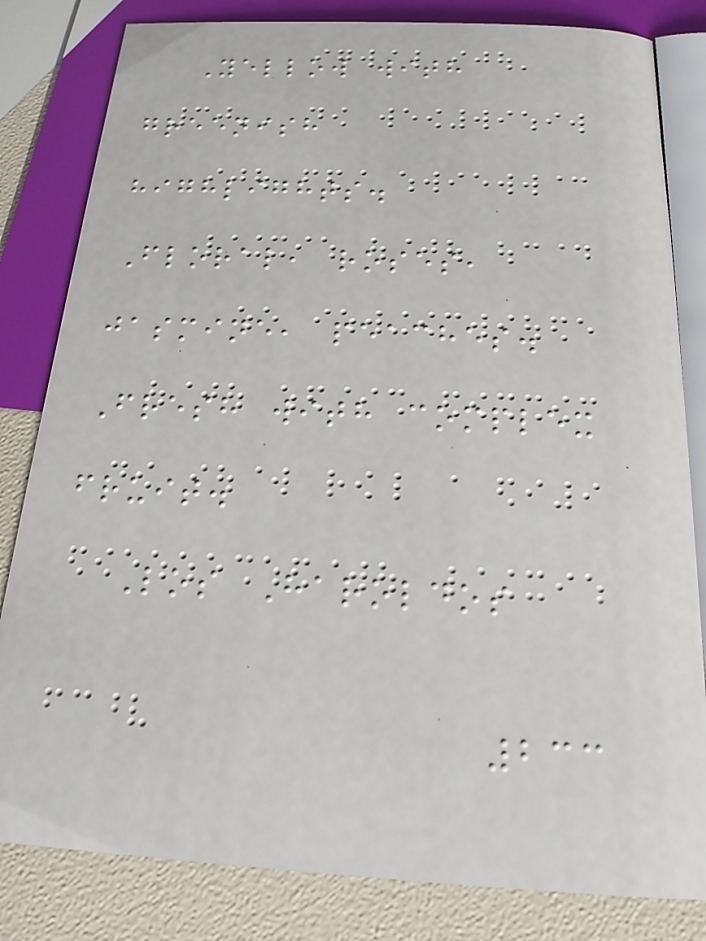Yellow with
greenish
highlights.
Floral, roses,
jasmine, peaches.
Fresh with complex
fruit.
Los Haroldos
233
